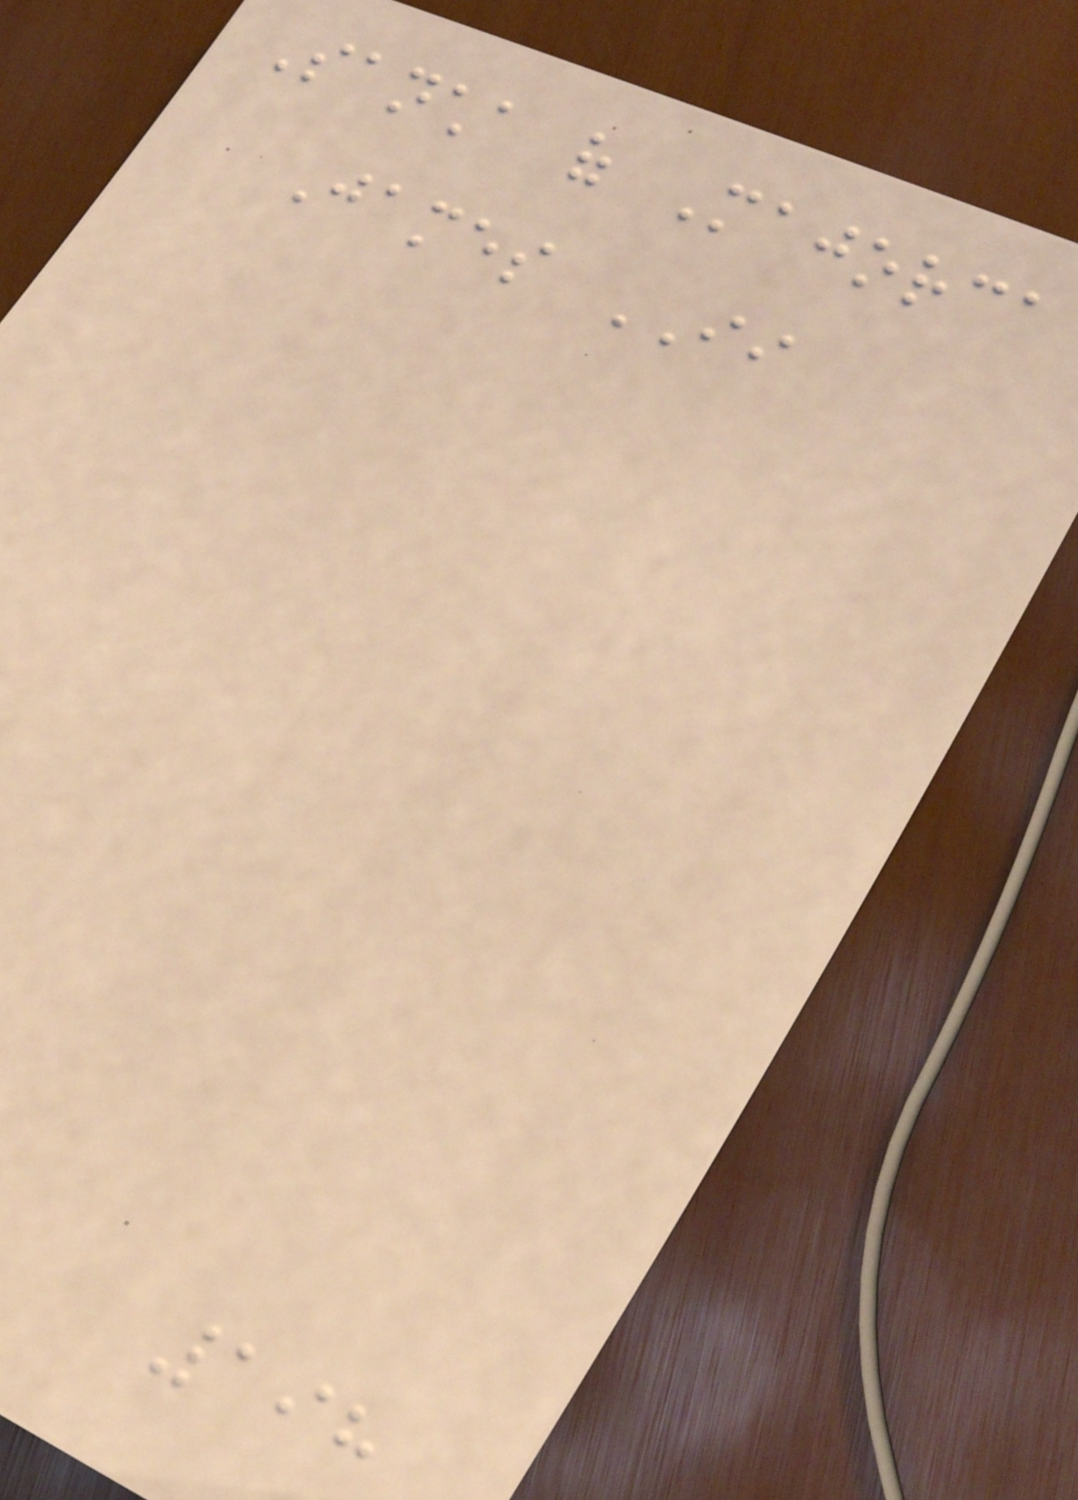Sancha of Majorca
James II
198
